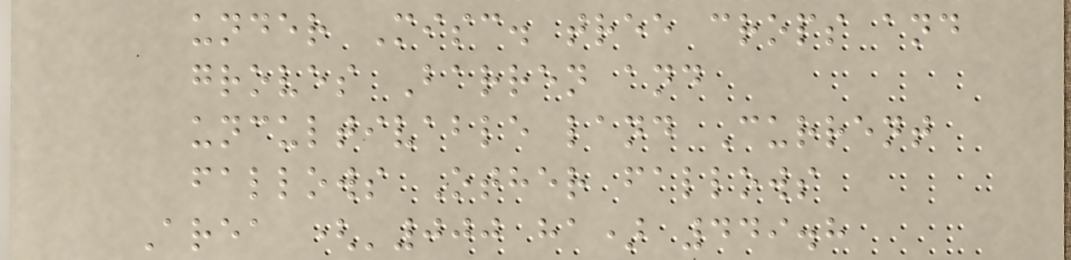under Misc. tree crops and
groves Barren and
uncultivable land Current
fallows Other fallows
Area ('000 ha) 449.8
